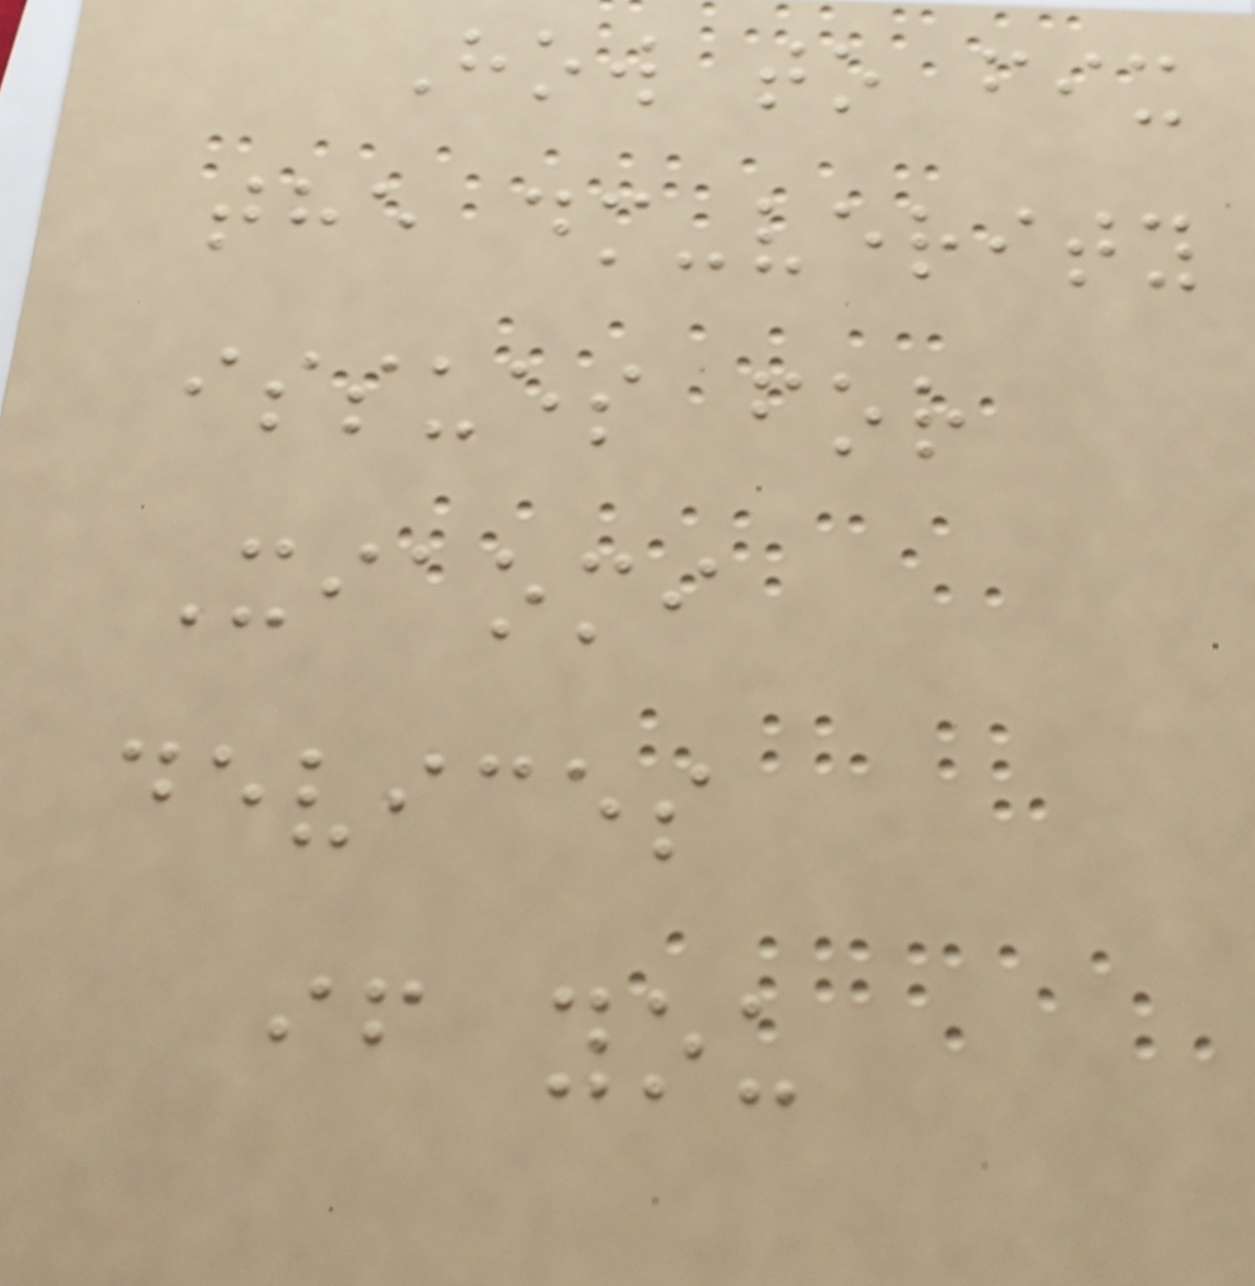How to fix
the dm-verity
issues for
Xiaomi
devices
if you
